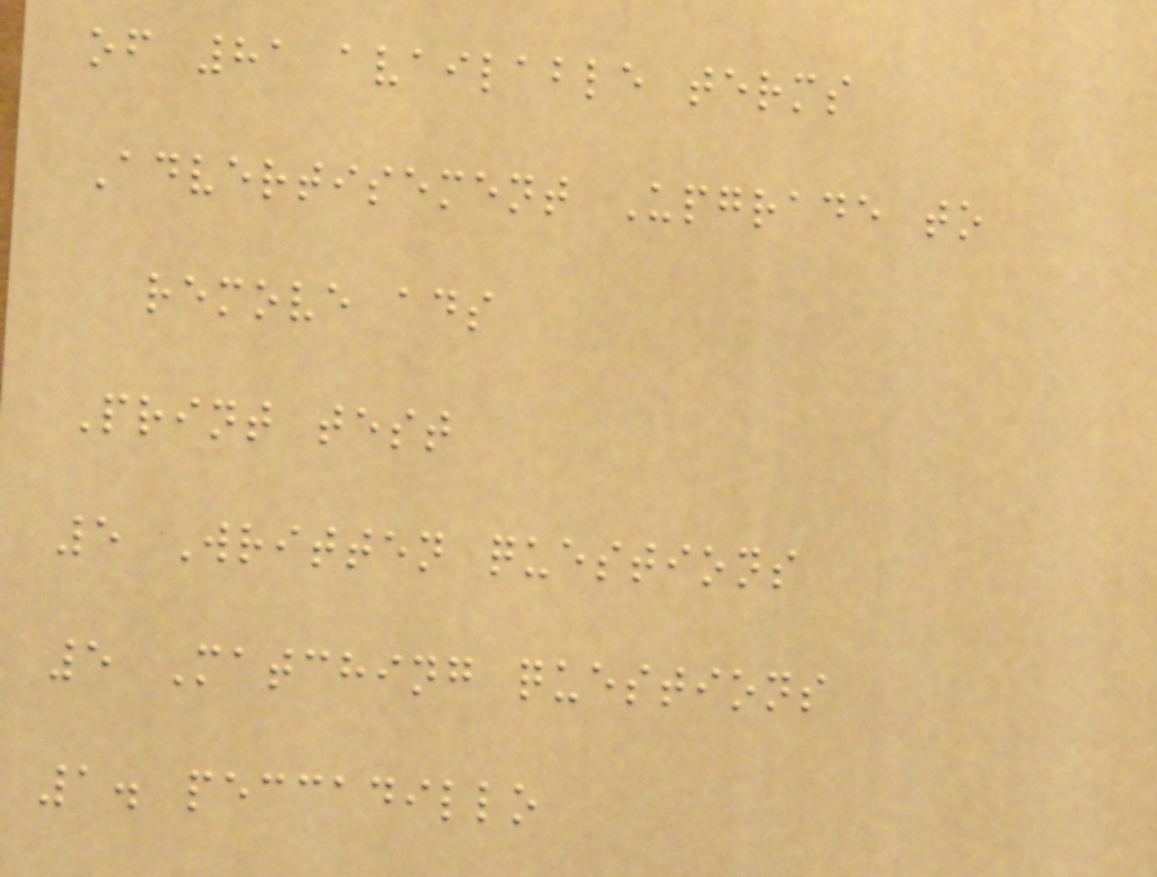of 81 available terms
Advertisement Upgrade to
remove ads
Print test
5 Written questions
5 Matching questions
1. peccadillo
